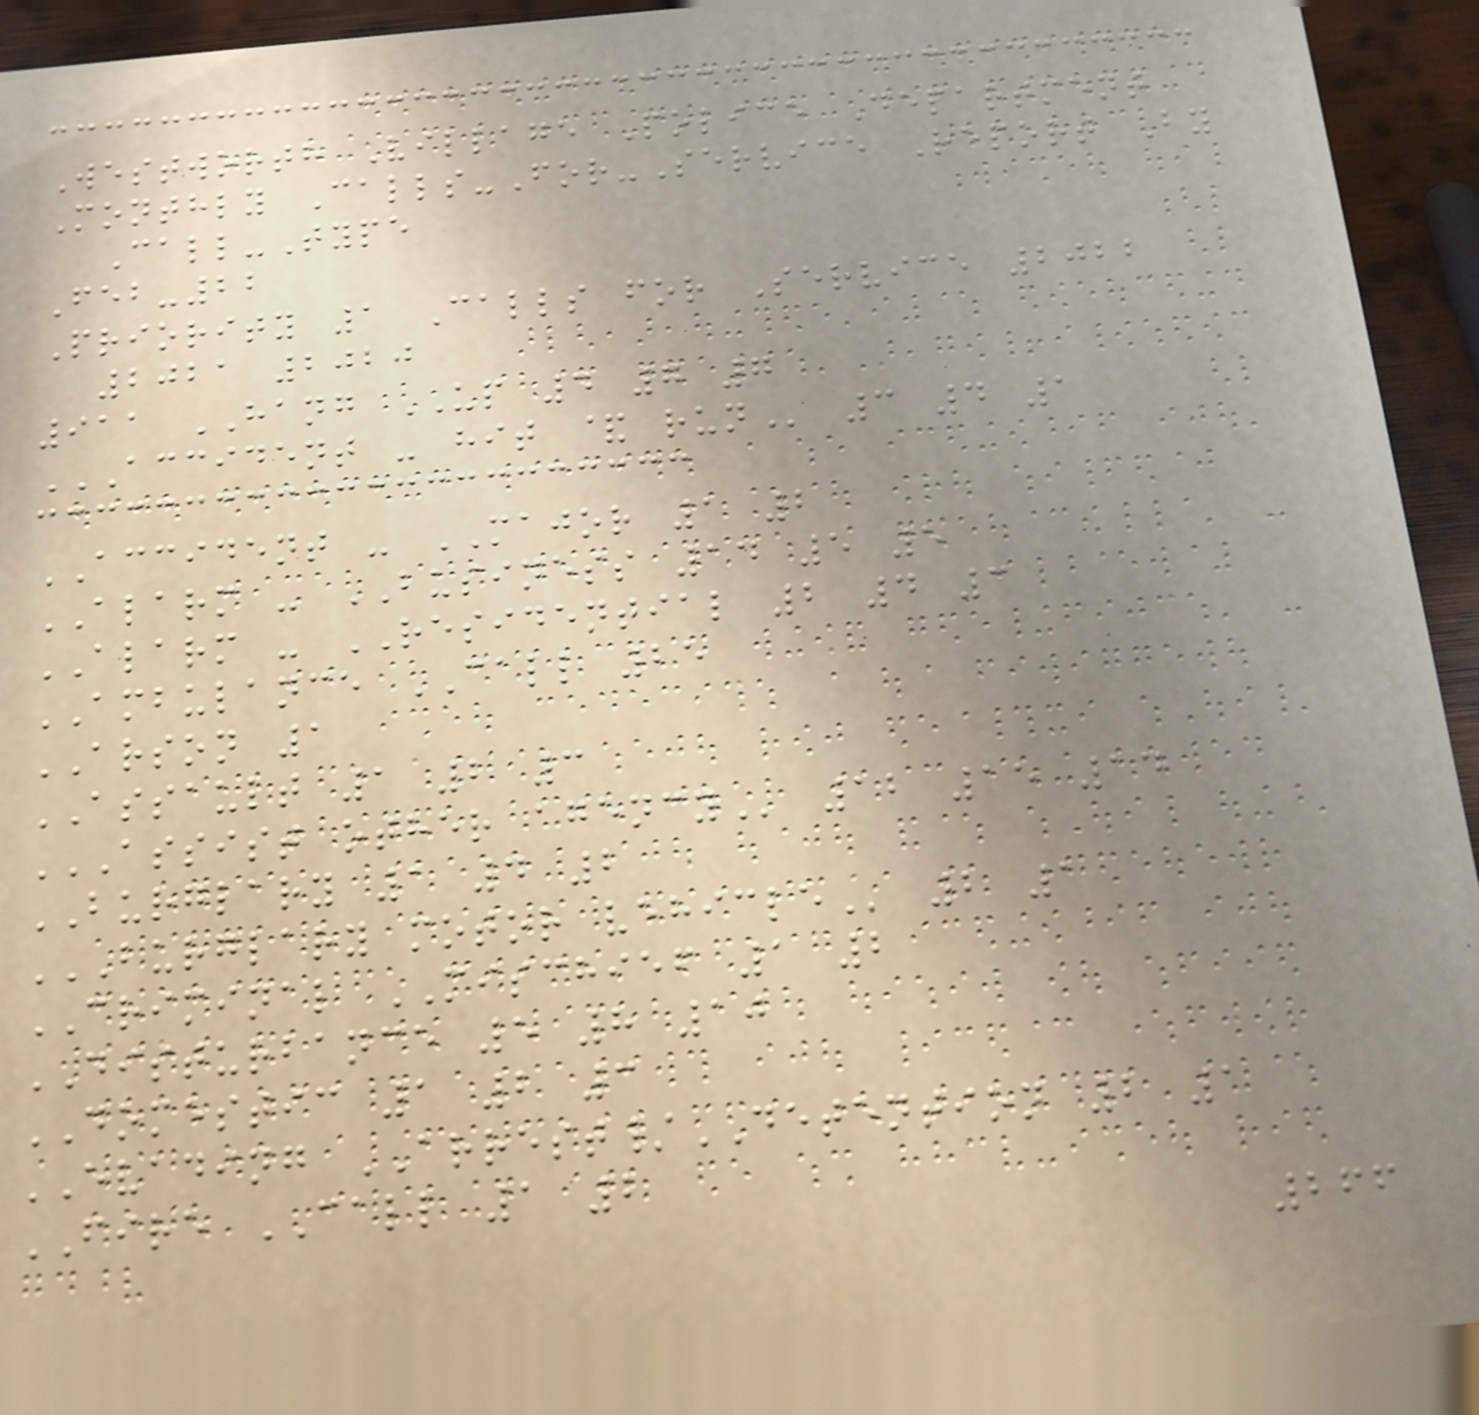Westworth Village Police Department
Monthly Calls-For-Service Report By
Call-Type
Feb-22
Priority 1 Calls for Service 2022
2021 2020
911 HANG UP 4 7 7
ACCIDENT - HIT & RUN 3 4 1
ACCIDENT - MAJOR 1 2
ALARM - BUSINESS 14 5 5
ALARM - RESIDENTIAL 2 4 3
AMBULANCE CALL 25
ARSON 1
ASSAULT 1 2 3
ASSIST OTHER AGENCY 12 15 14
BURGLARY 1 4 2
BURGLARY MOTOR VEHICLE 2 1
CRIMINAL MISCHIEF 1 2
DISTURBANCE 5 8 10
DOMESTIC 1 2 3
EVADING ARREST/DETENTION 2 1
FIRE CALL 1 2
266
